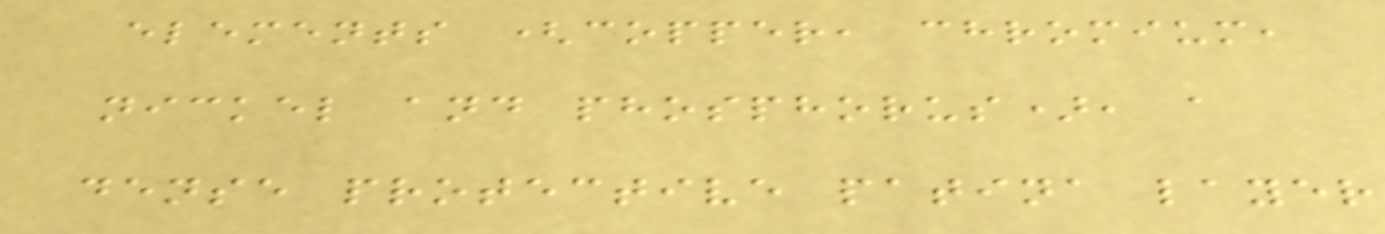elements (copper, chromium,
nickel and phosphorus), a
dense protective patina layer
